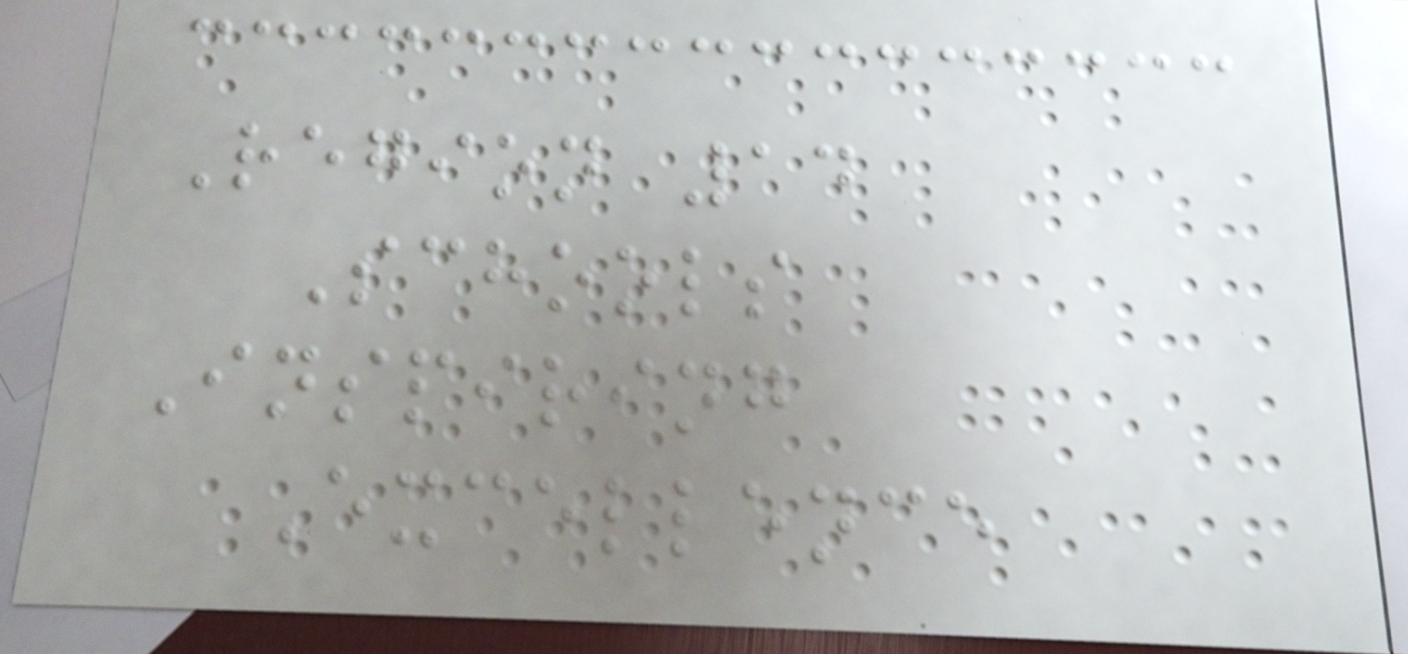Region 14
Schools
Inspiring
Excellence
